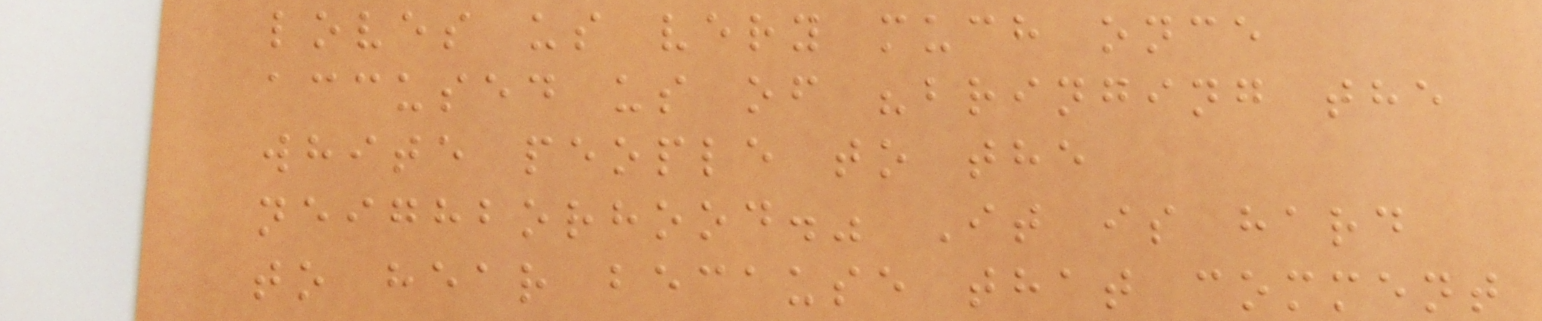loves us very much once
accused us of "bringing the
white people to the
neighborhood." It is hard
to hear because that comment
